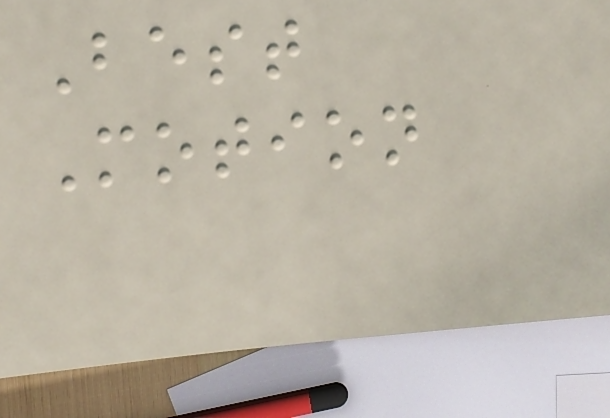Best
Motion
